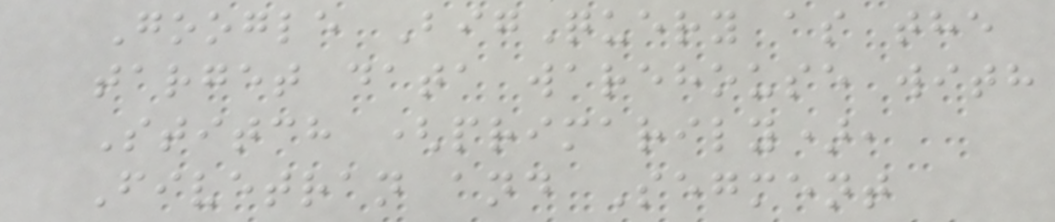Google BigQuery as the
target data warehouse with
Stitch (primarily),
Fivetran and Segment
